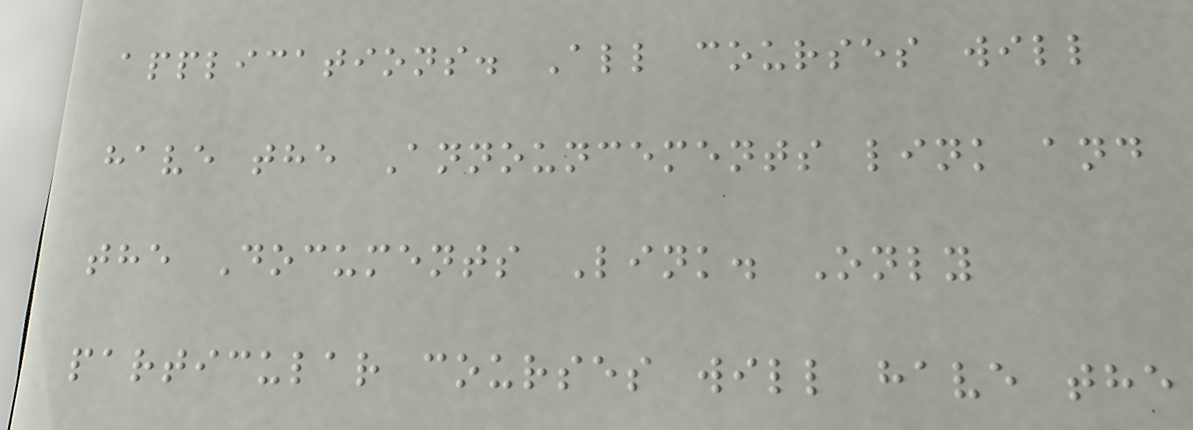applications. All courses will
have the Announcements link and
the Documents Link. Only
particular courses will have the
